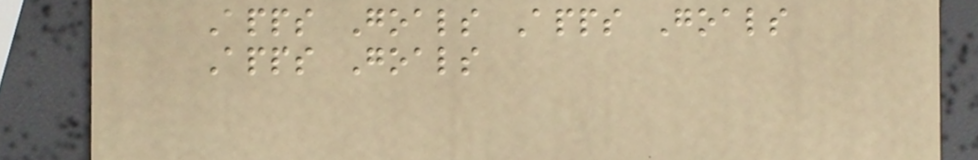Apps Goals Apps Goals
Apps Goals
